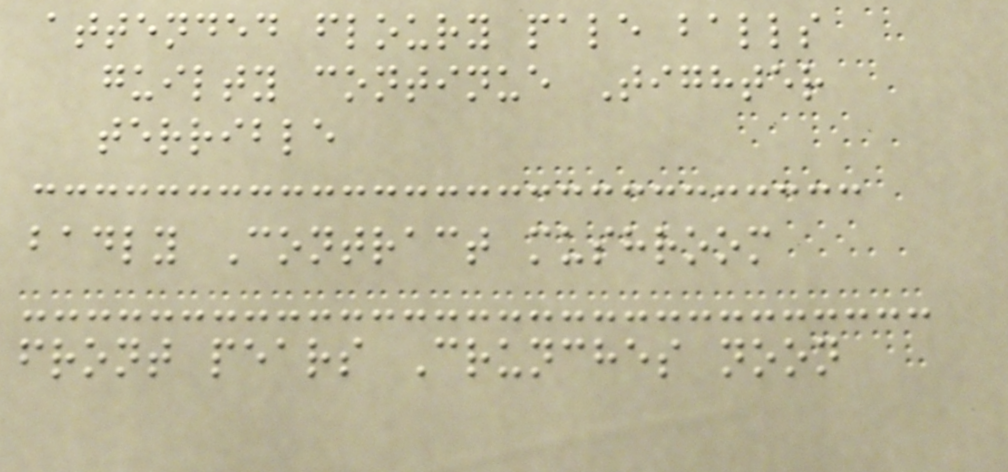attended floury pale balls
guilty continue Tighter
terrible
badly Contract mushroom
front pears Crunches noon
